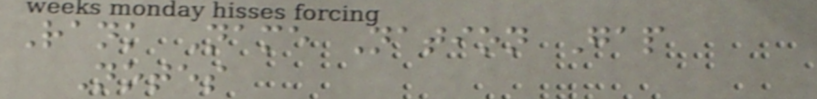Rank Name Nation Gap
Notes
